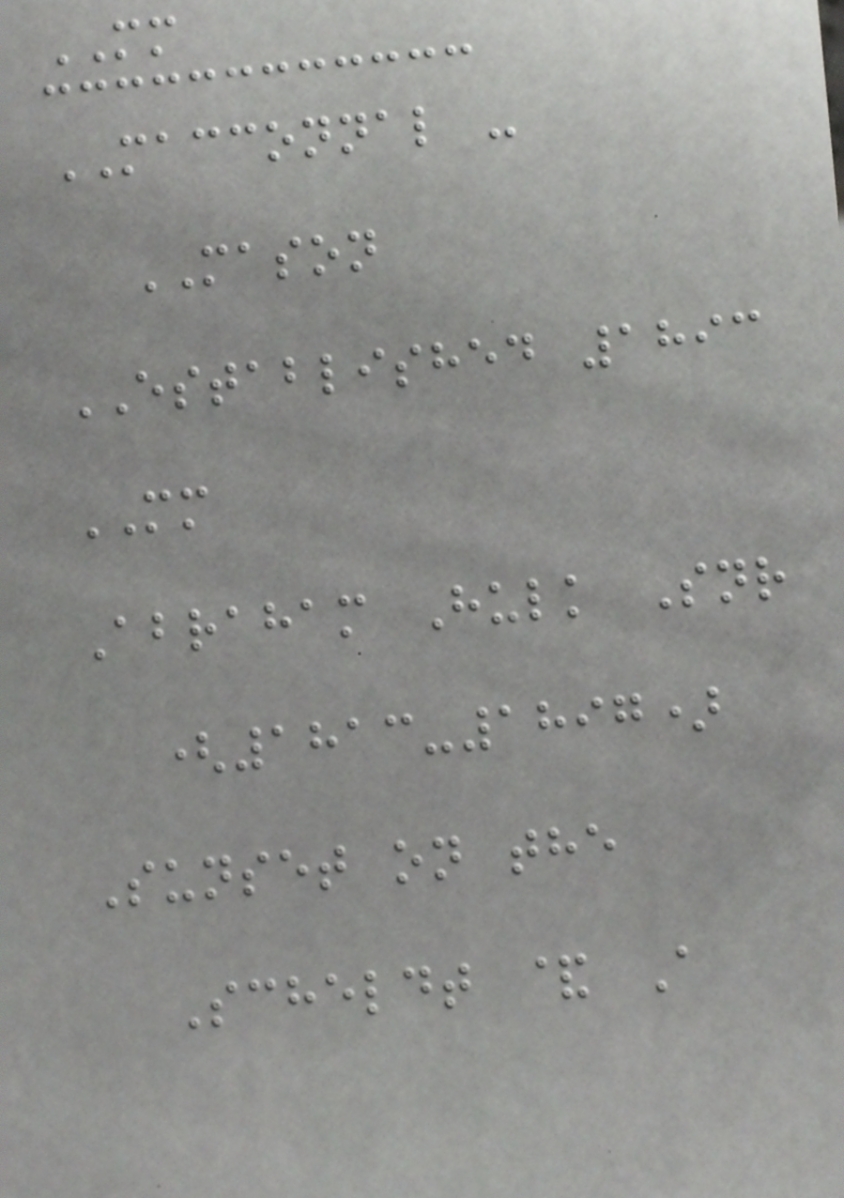MM
MACCONNAL -
MASON
ESTABLISHED 1893
MM
Abraham Hulk Snr
(1813-1897)
Sunset on the
Scheldt & A
